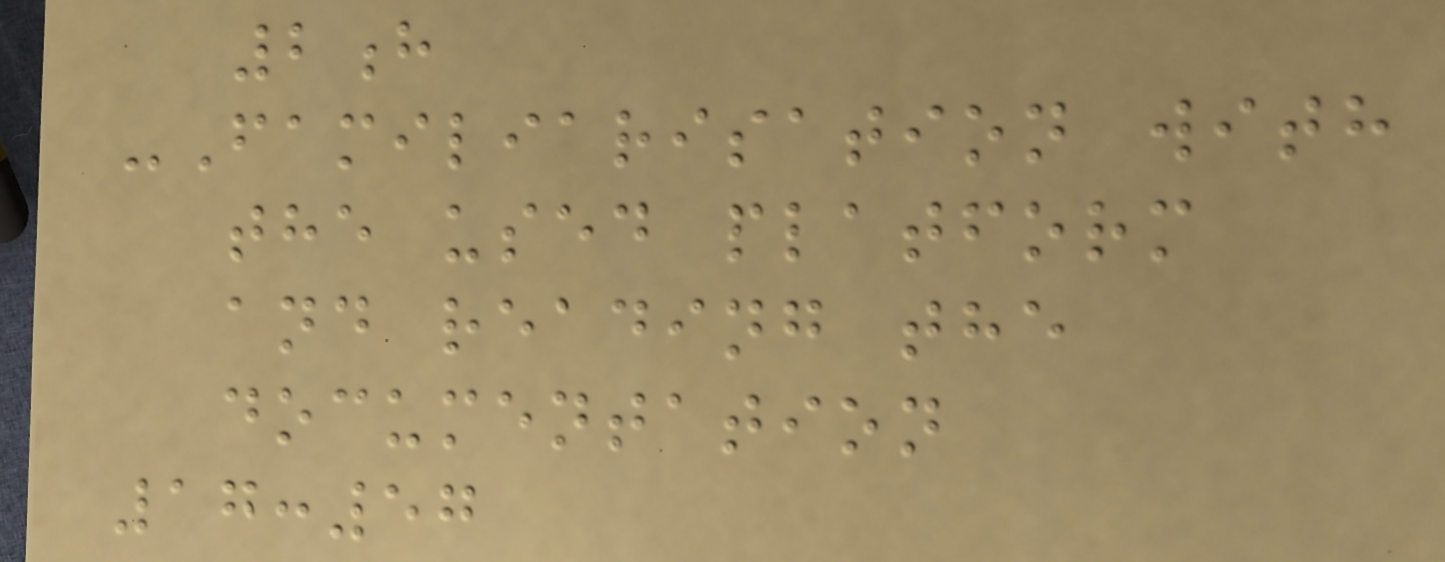2h
-Familiarisation with
the used platform
and reading the
documentation
17:57
